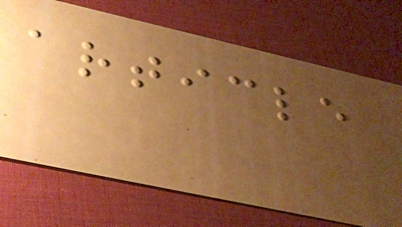article
